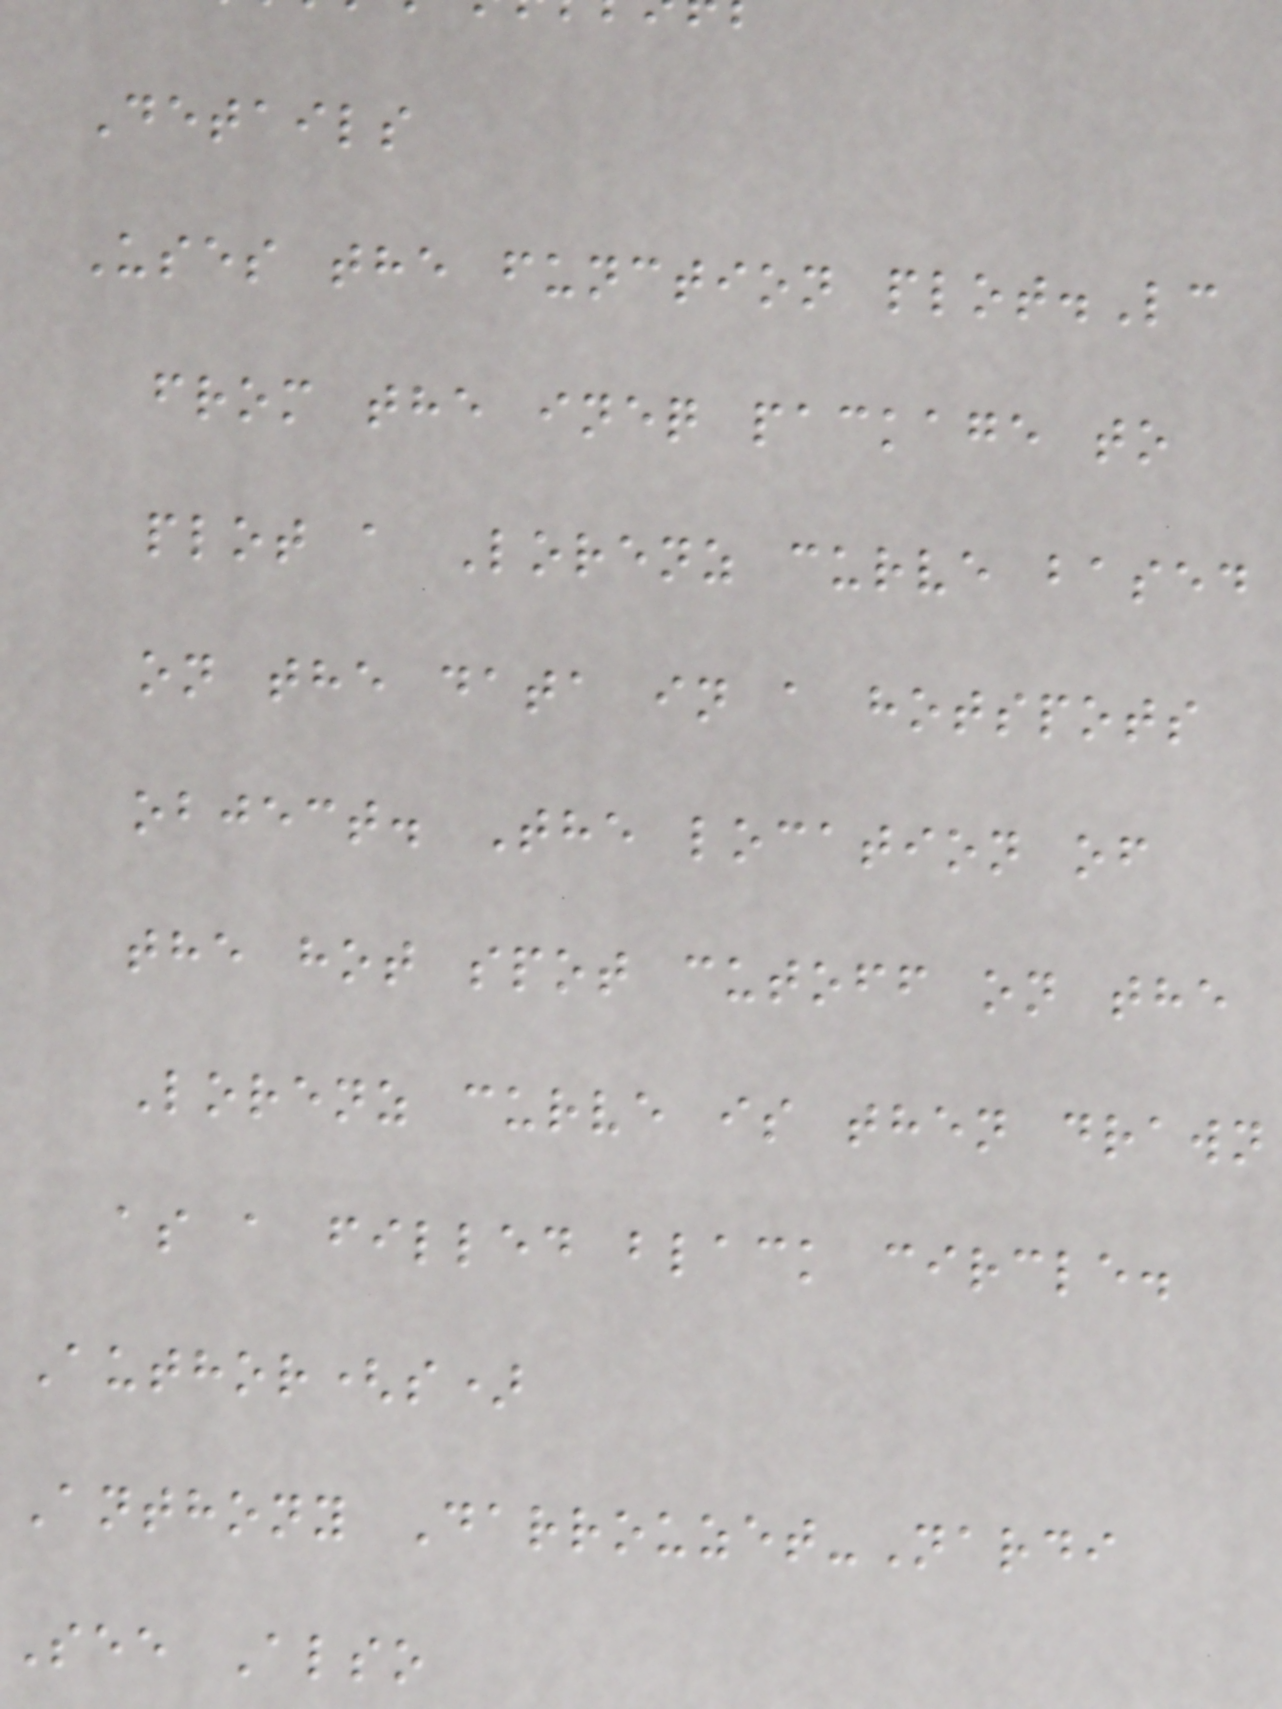Details
Uses the function plot.Lc
from the ineq package to
plot a Lorenz curve based
on the data in a hotspots
object. The location of
the hot spot cutoff on the
Lorenz curve is then drawn
as a filled black circle.
Author(s)
Anthony Darrouzet-Nardi
See Also
